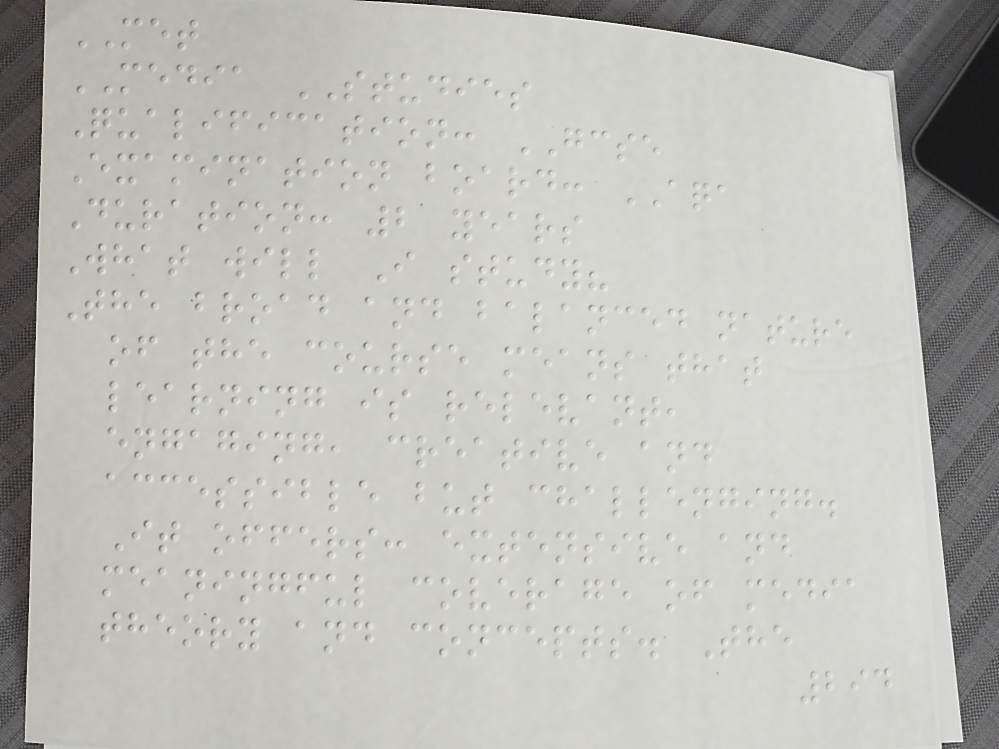MET
MEDIA STUDIES
Qualification: GCSE
Examination board: AQA
Duration: 2 years
What will I study?
The broad and balanced nature
of the course means that
learning is relevant,
engaging, creative and
accessible but challenging.
It offers: extensive and
meaningful coverage of media
theory and concepts. The
294
